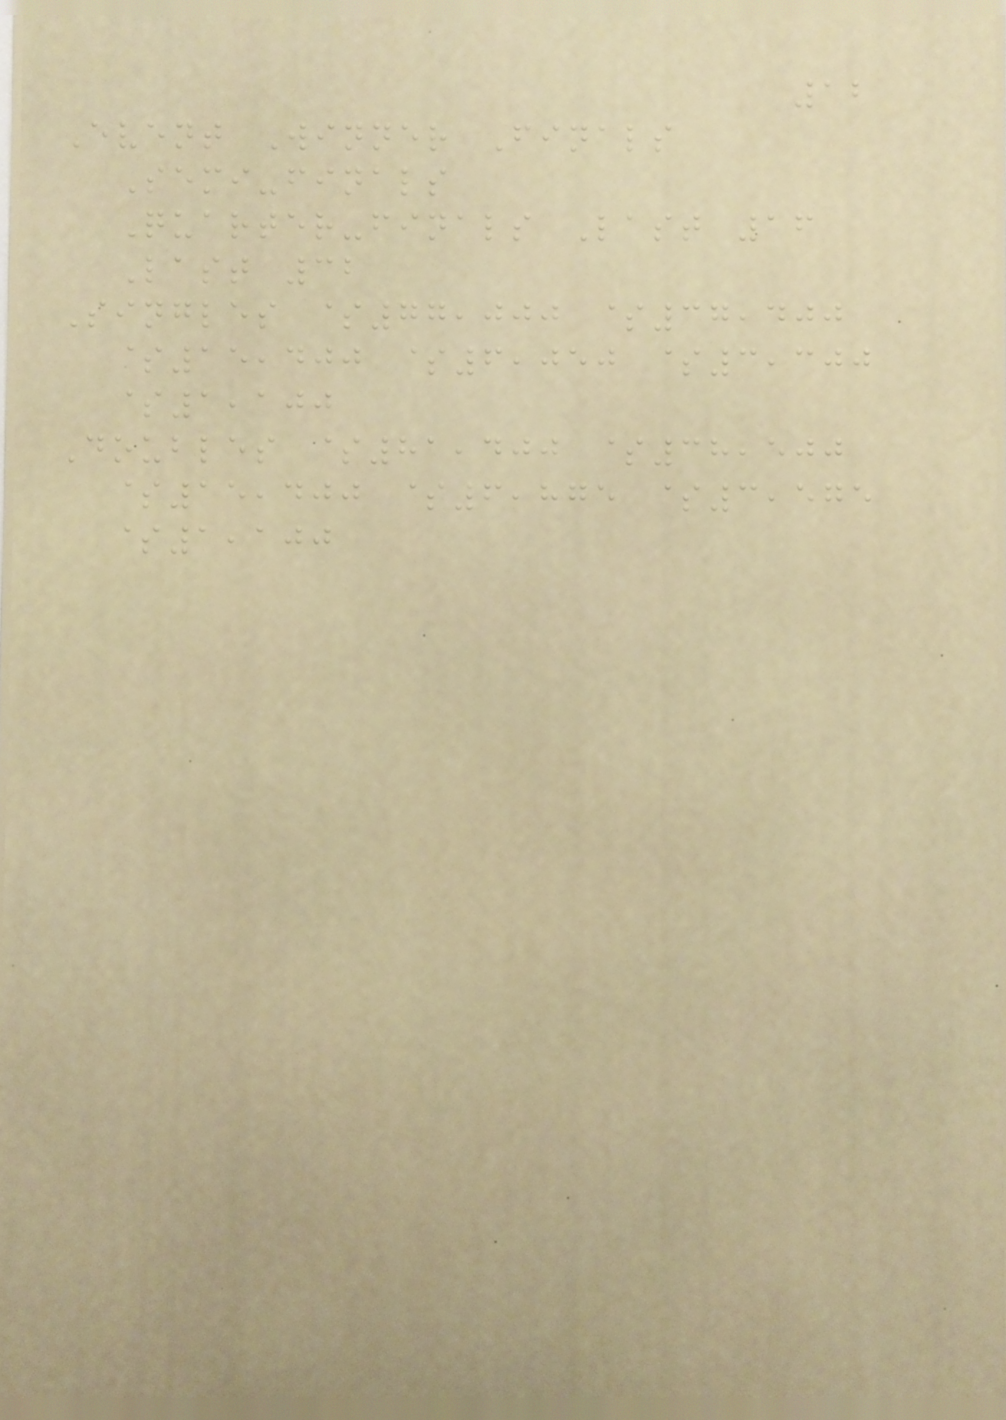12
Event Winner Finals
Semi-finals
Quarter-finals Last 16
Last 32
Singles $77,000 $37,400
$15,400 $6,050 $3,300
$1,100
Doubles $81,400 $38,500
$15,400 $6,875 $3,575
$1,100
